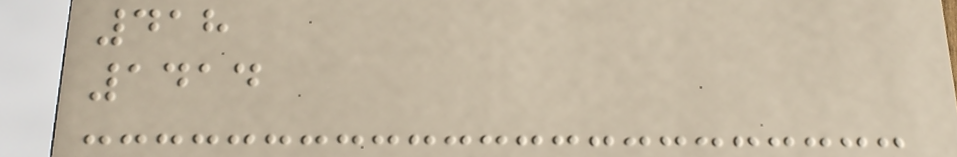418
1414
